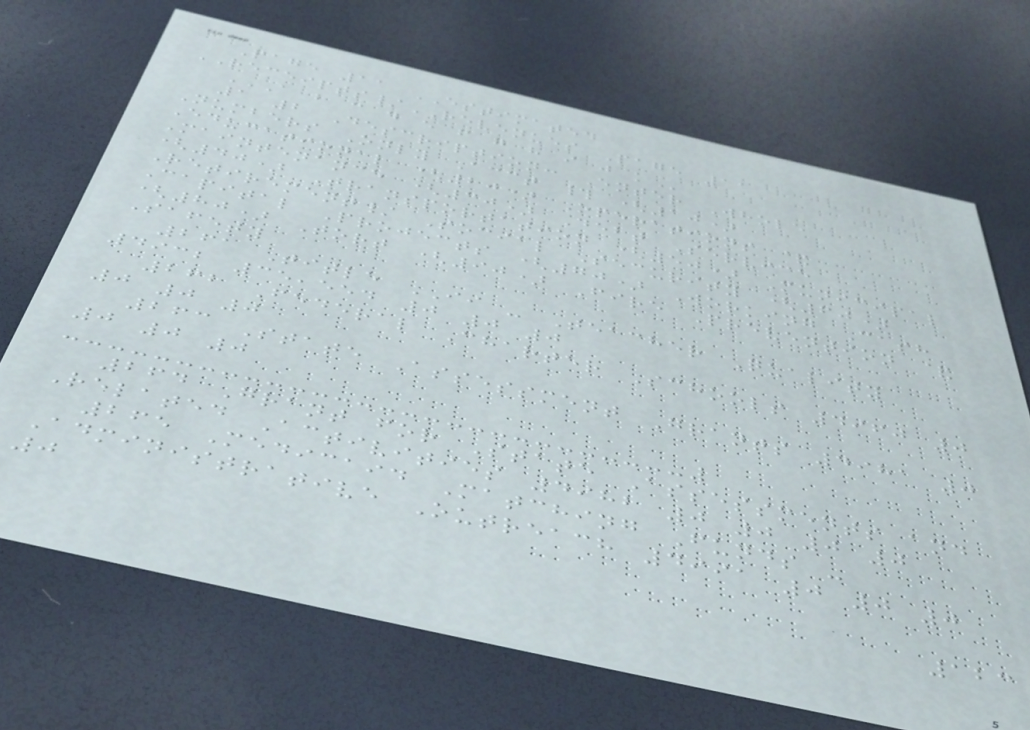Page 11 ESTIMATED
RECEIPTS/REVENUES Page 11
A B C D E F G H I J K
1 2 Description: Enter Whole
Numbers Only Acct # (10)
Educational (20) Operations &
Maintenance (30) Debt Service
(40) Transportation (50) Municipal
Retirement/ Social Security (60)
Capital Projects (70) Working Cash
(80) Tort (90) Fire Prevention &
Safety
261 Title II - Teacher Quality
4932 35,554 0 0 0
262 Federal Charter Schools 4960 0
0 0 0
263 State Assessment Grants 4981 0
0 0 0
264 Grant for State Assessments and
Related Activities 4982 0 0 0 0
265 Medicaid Matching Funds -
Administrative Outreach 4991 0 0 0
0
123
